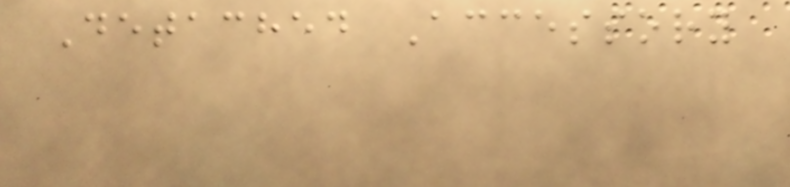Detached Accessory
